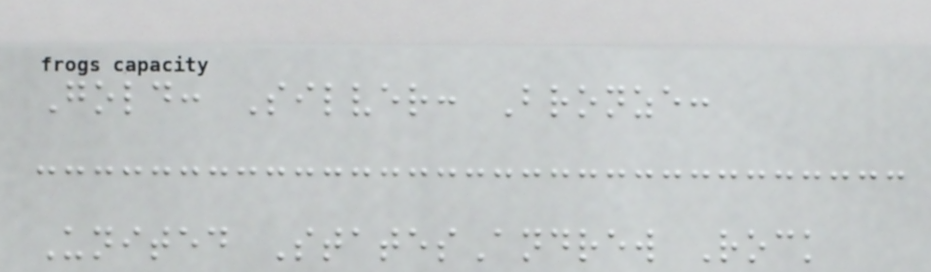Gold: Silver: Bronze:
United StatesAndrew Rock
